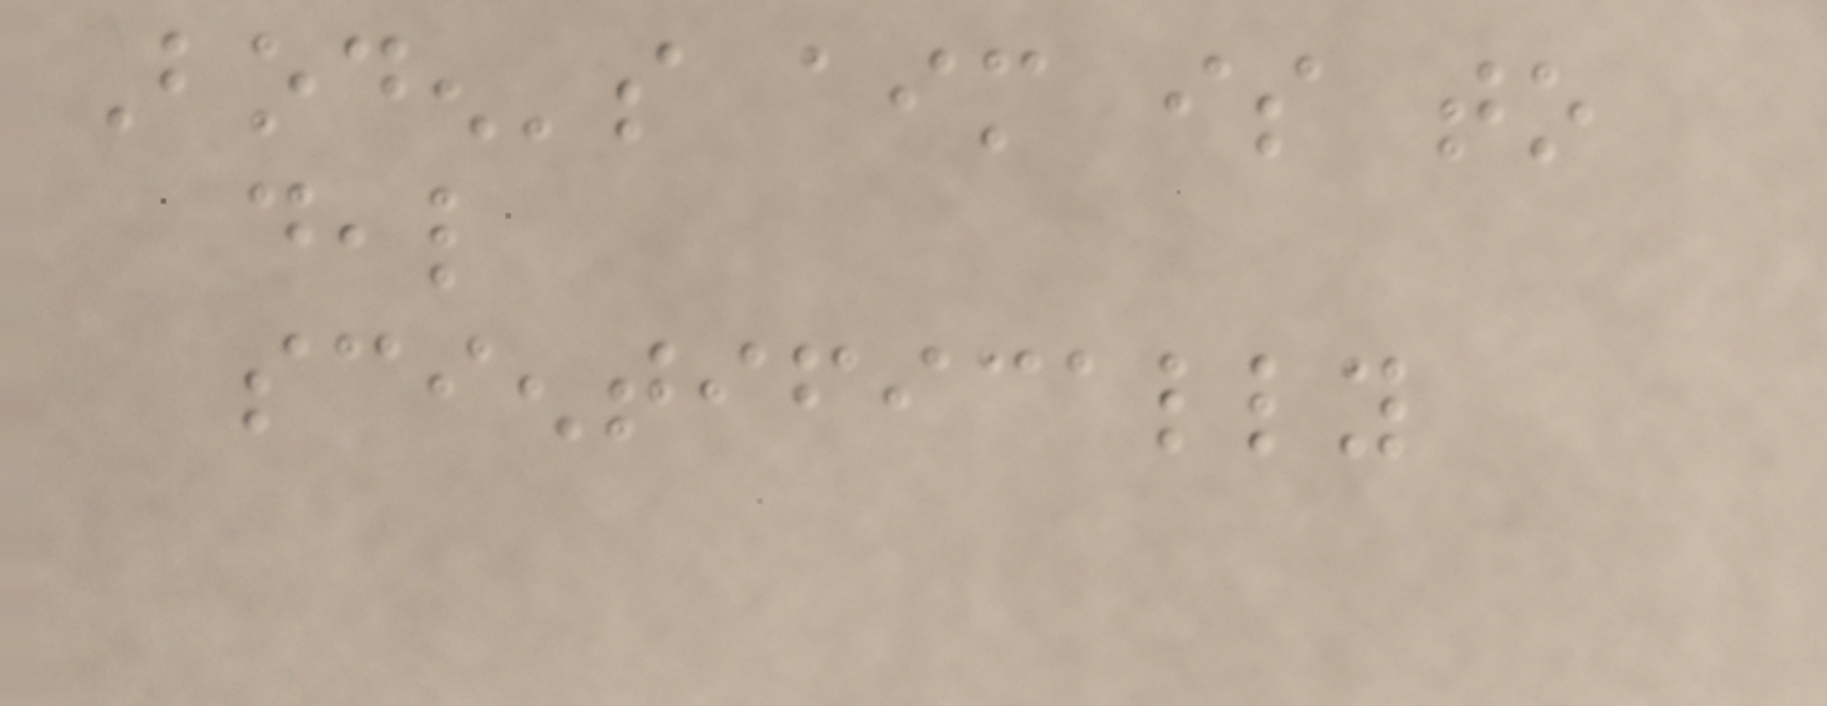Boden's aim is to
deal
scientifically
